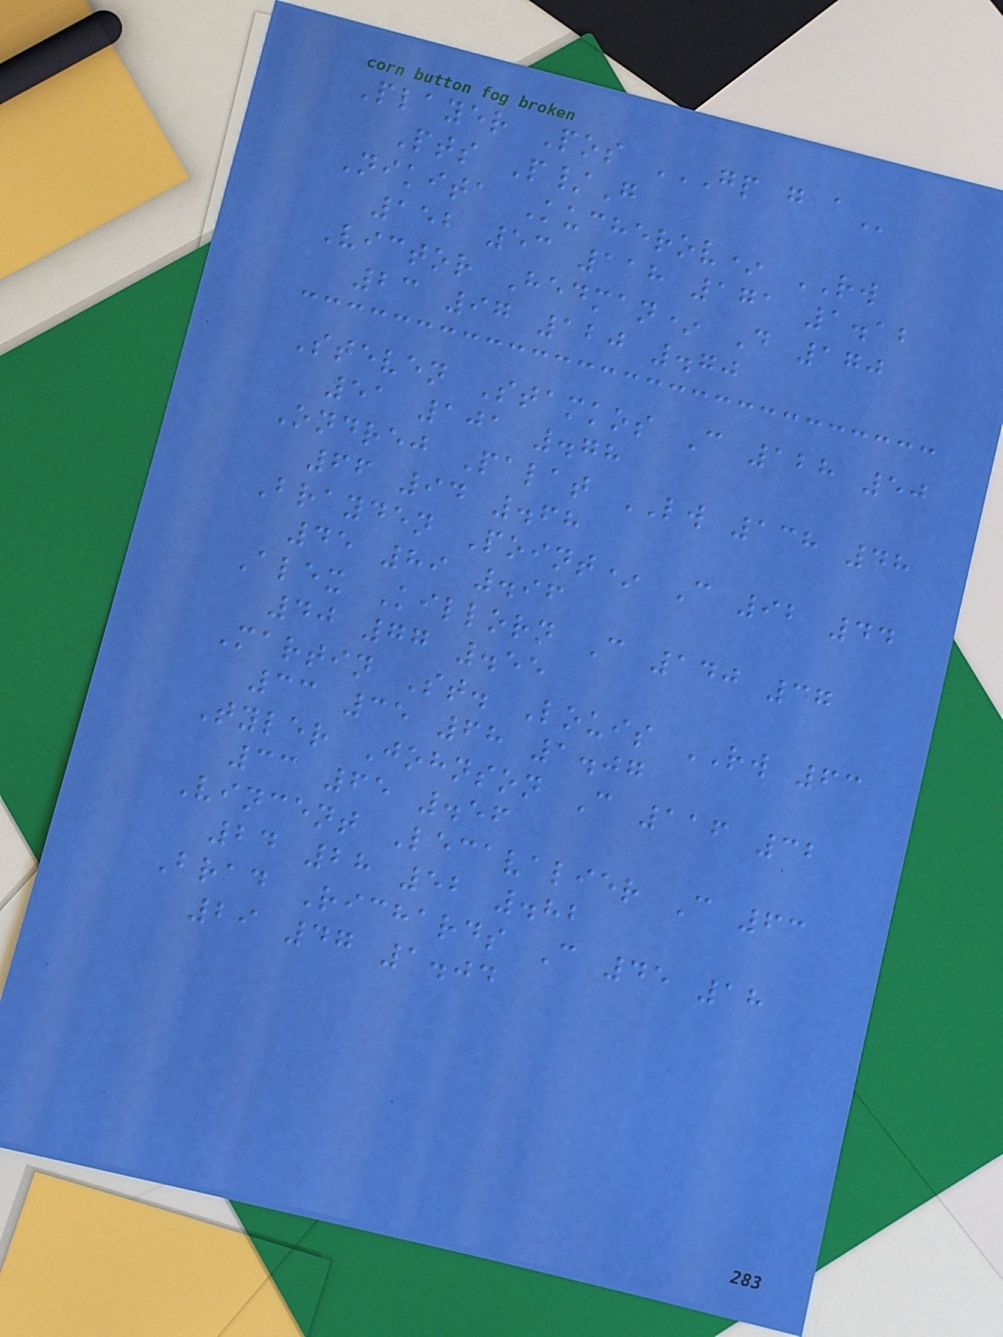Player Pos GP G A
Pts P/G
Nikita Kucherov* RW
152 53 118 171 1.12
Victor Hedman* D 170
23 97 120 .70
Steven Stamkos C 128 50
51 101 .78
Ondrej Palat LW 138 48
66 94 .68
Brayden Point* C 92 44
45 89 .96
Alex Killorn C 140 37
40 77 .55
Martin St. Louis RW 63
33 35 68 1.07
Tyler Johnson C 116 32
33 65 .56
Vincent Lecavalier C 63
24 28 52 .82
Brad Richards C 45 18
29 47 1.04
